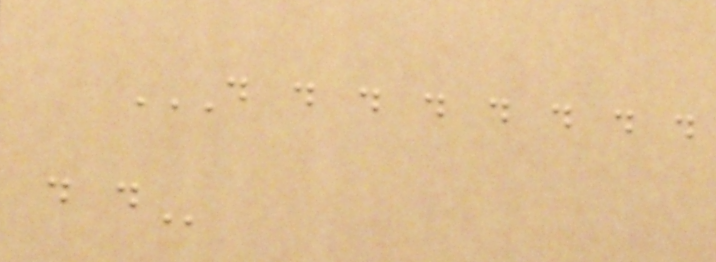D D D D D D D D
D D
